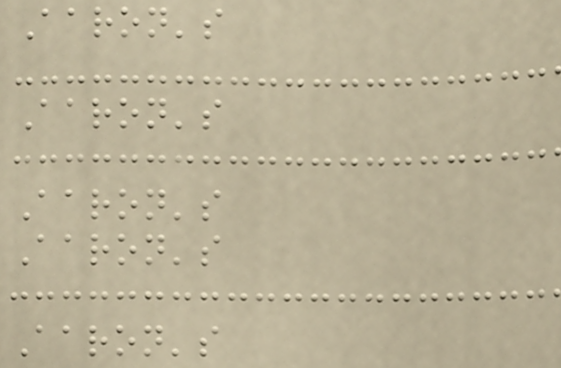Aaron's
Aaron's
Aaron's
Aaron's
Aaron's
